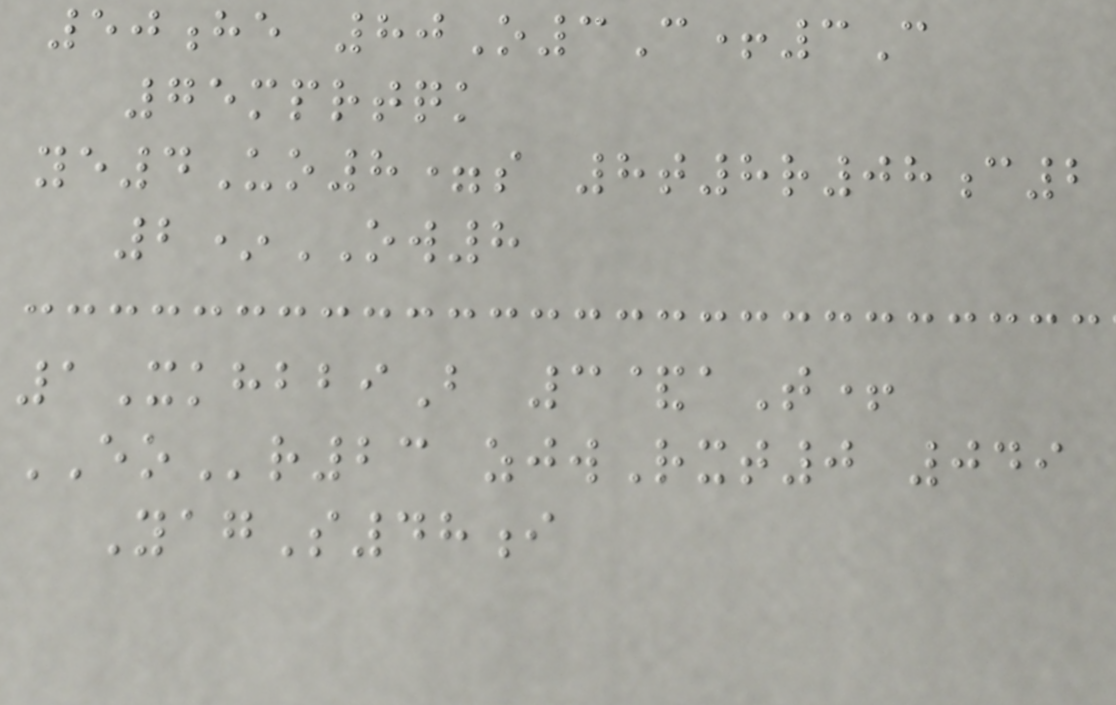50he 80O3C+3C
75mprtqk
ye4Uo8=s 8t8r08c2
2*OW8
1XkhbbiB 3&aT+
EOr23 zjwRxt0 049
YagS48i
